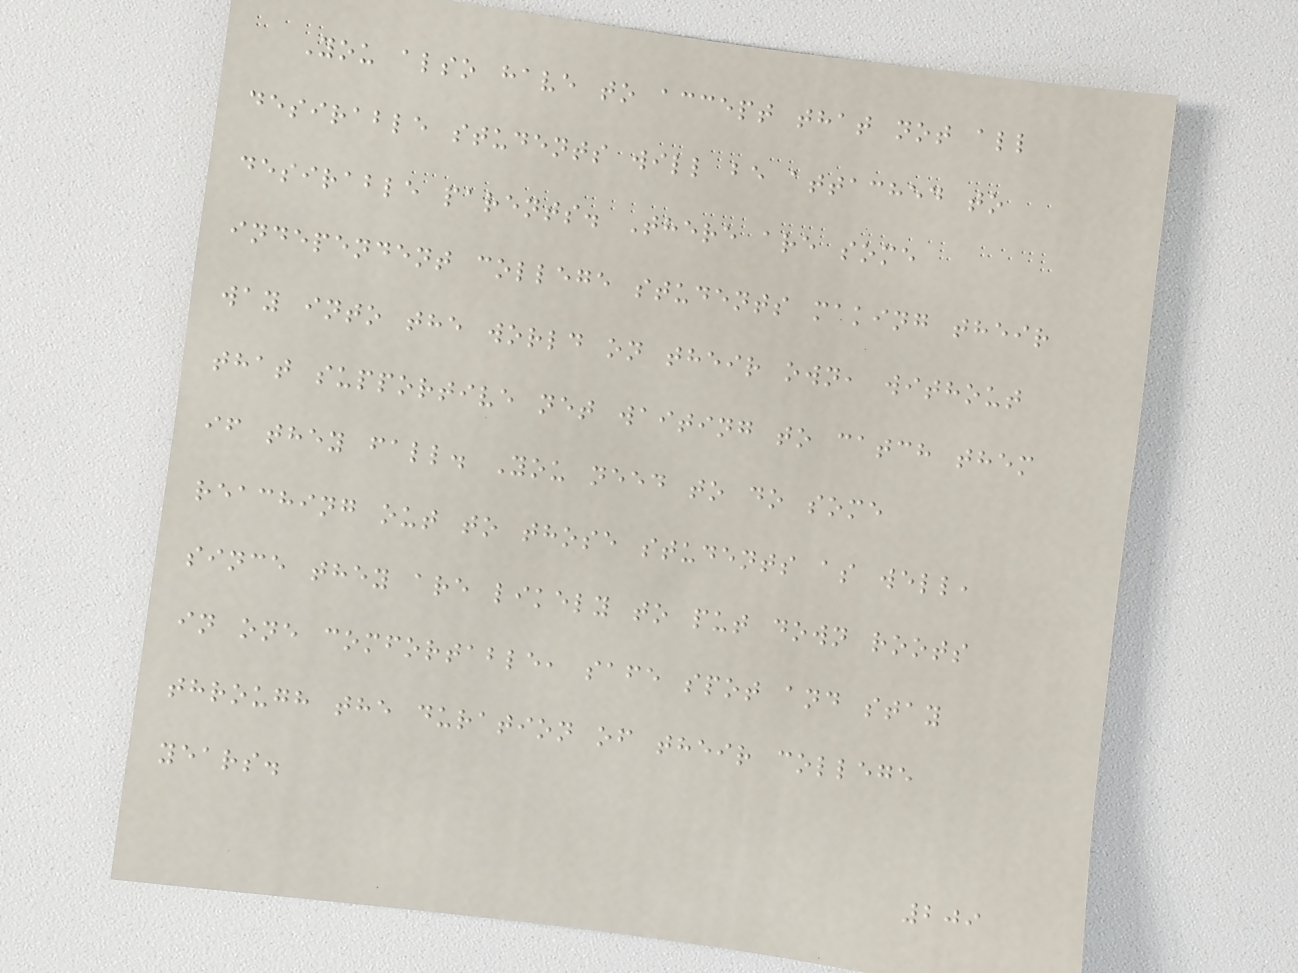You also have to accept that not all
desirable students will be attached to
desirable parents. There are some
independent college students making their
way into the world on their own, without
that supportive net waiting to catch them
if they fall. You need to do some
reaching out to those students as well,
since they are likely to put down roots
in one comfortable, safe spot and stay
through the duration of their college
years.
209
